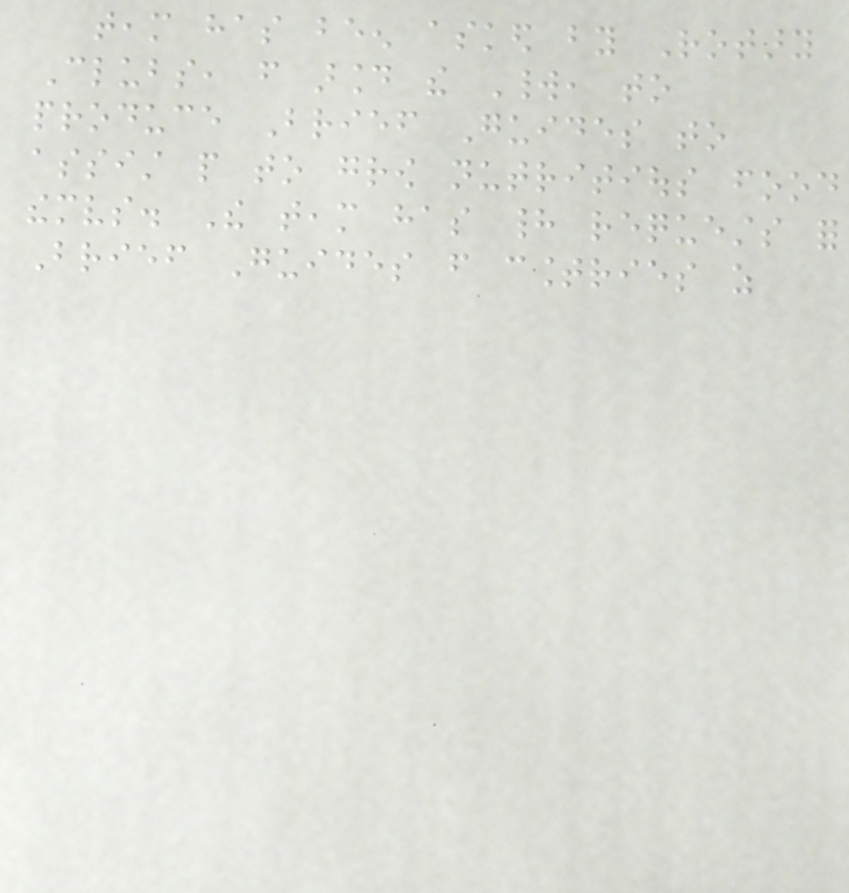team has been asked by Rotary
Clubs, from around the World, to
produce Brief Guides to
assist people to grow nutritious food
themselves. The team has had requests for
Brief Guides from countries as
